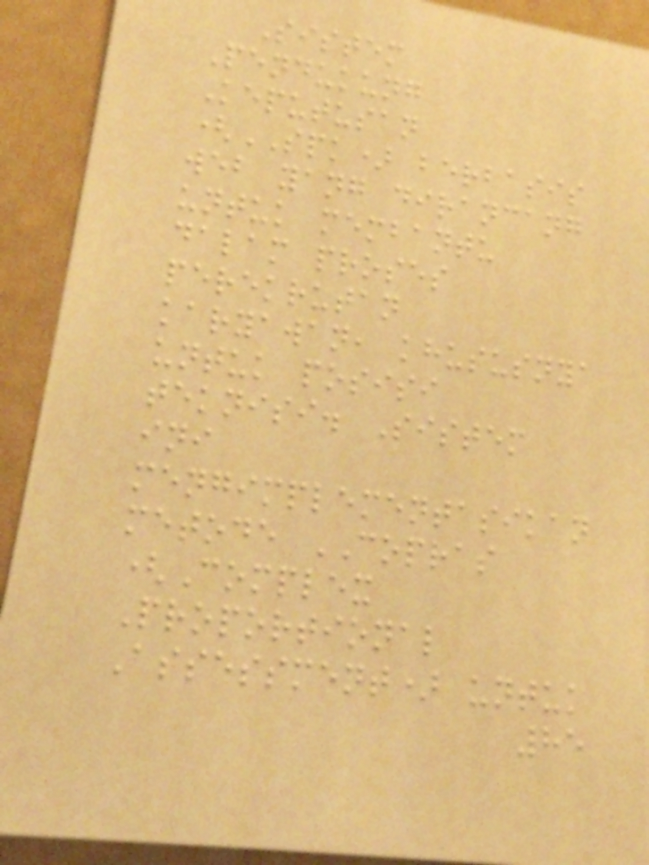Sistem
Pendukung
Keputusan
(SPK) berbasis
web yang dirancang
untuk membantu
dalam proses
perekrutan
karyawan, khususnya
untuk posisi
teknisi. Sistem
ini
mengimplementasikan
metode COPRAS
(Complex
Proportional
Assessment) untuk
85
